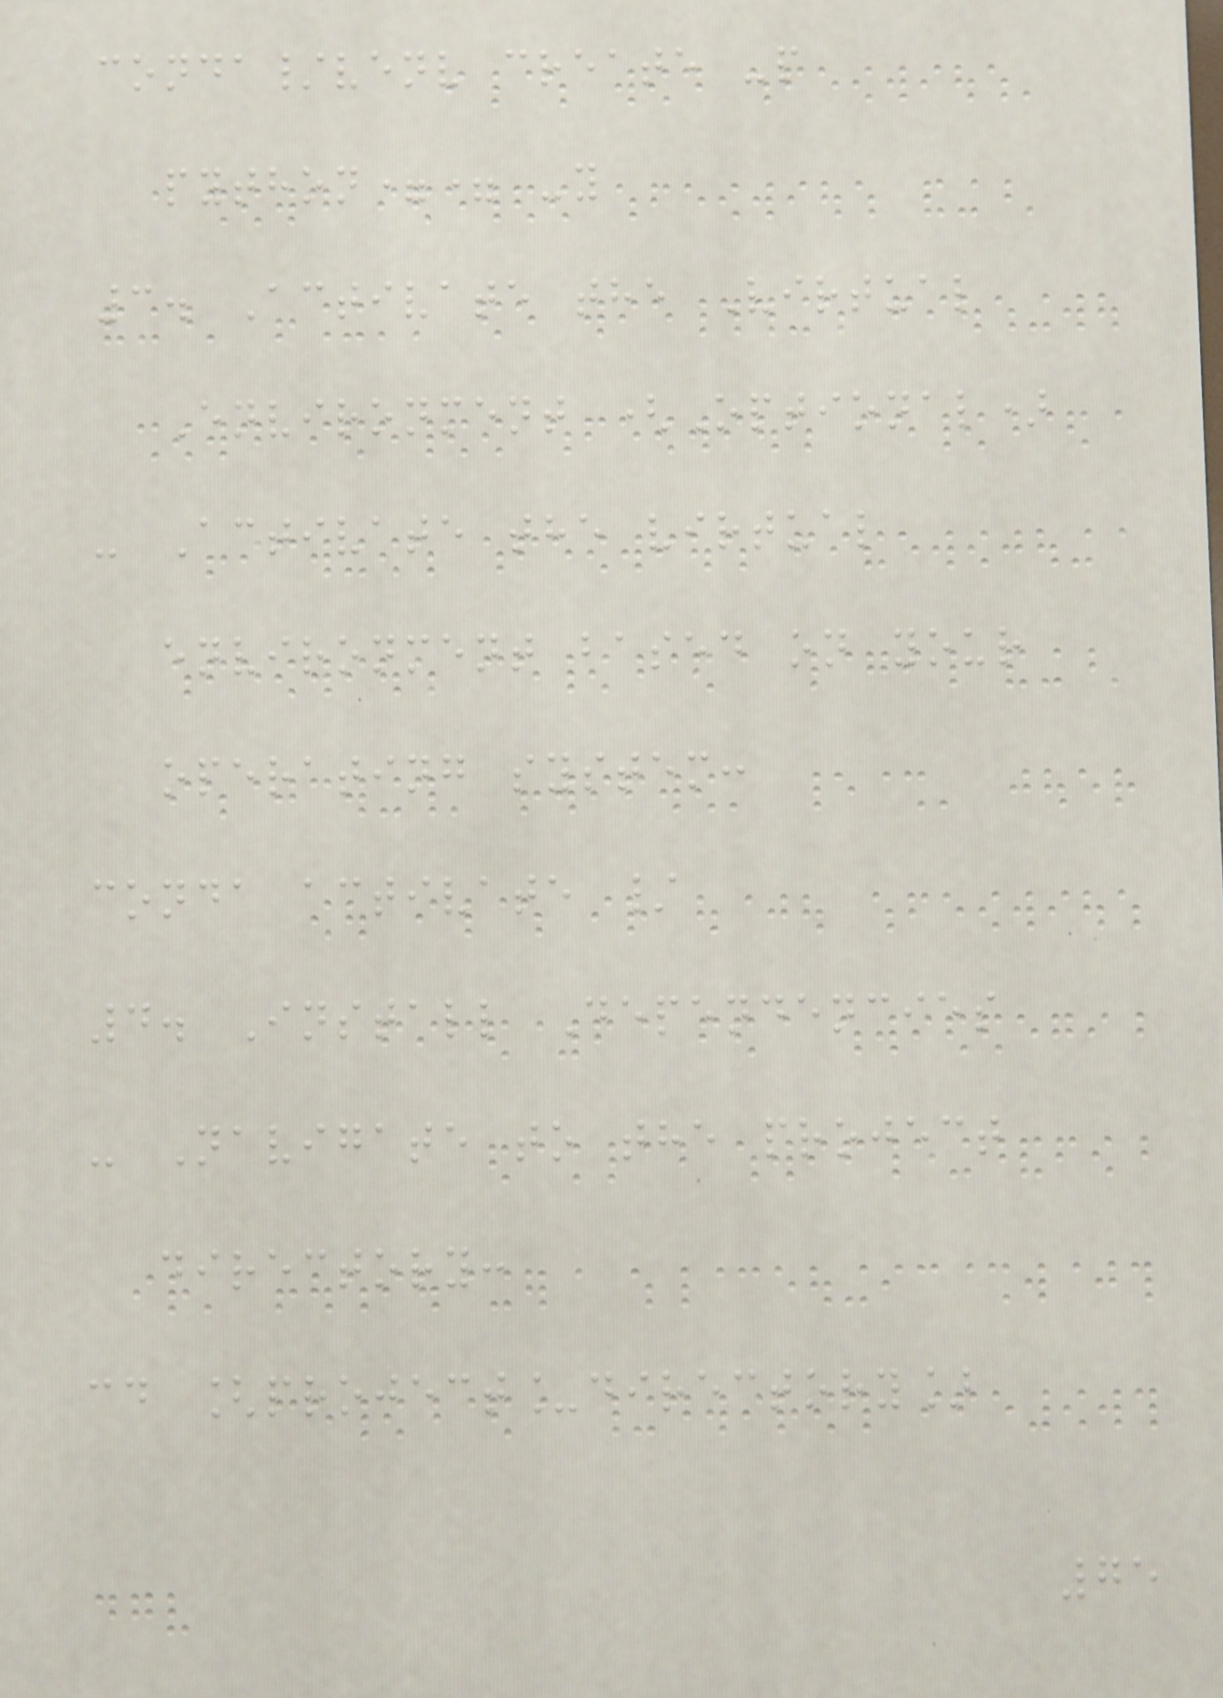conda/venv create -p
python== -y
3. Activate the Virtual
Environment (Optional)
- Activate the virtual
environment based on your
operating system:
conda activate /
4. Install Dependencies
- Navigate to the project
directory:
cd [project_directory]
75
